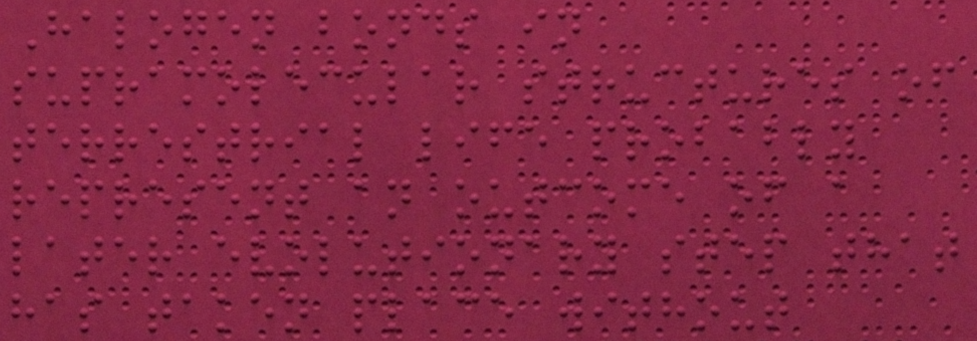Halogen bonds in
supramolecular structures of
terrestrial life probably
represent an outcome of a
later evolutionary step that
has taken place without
